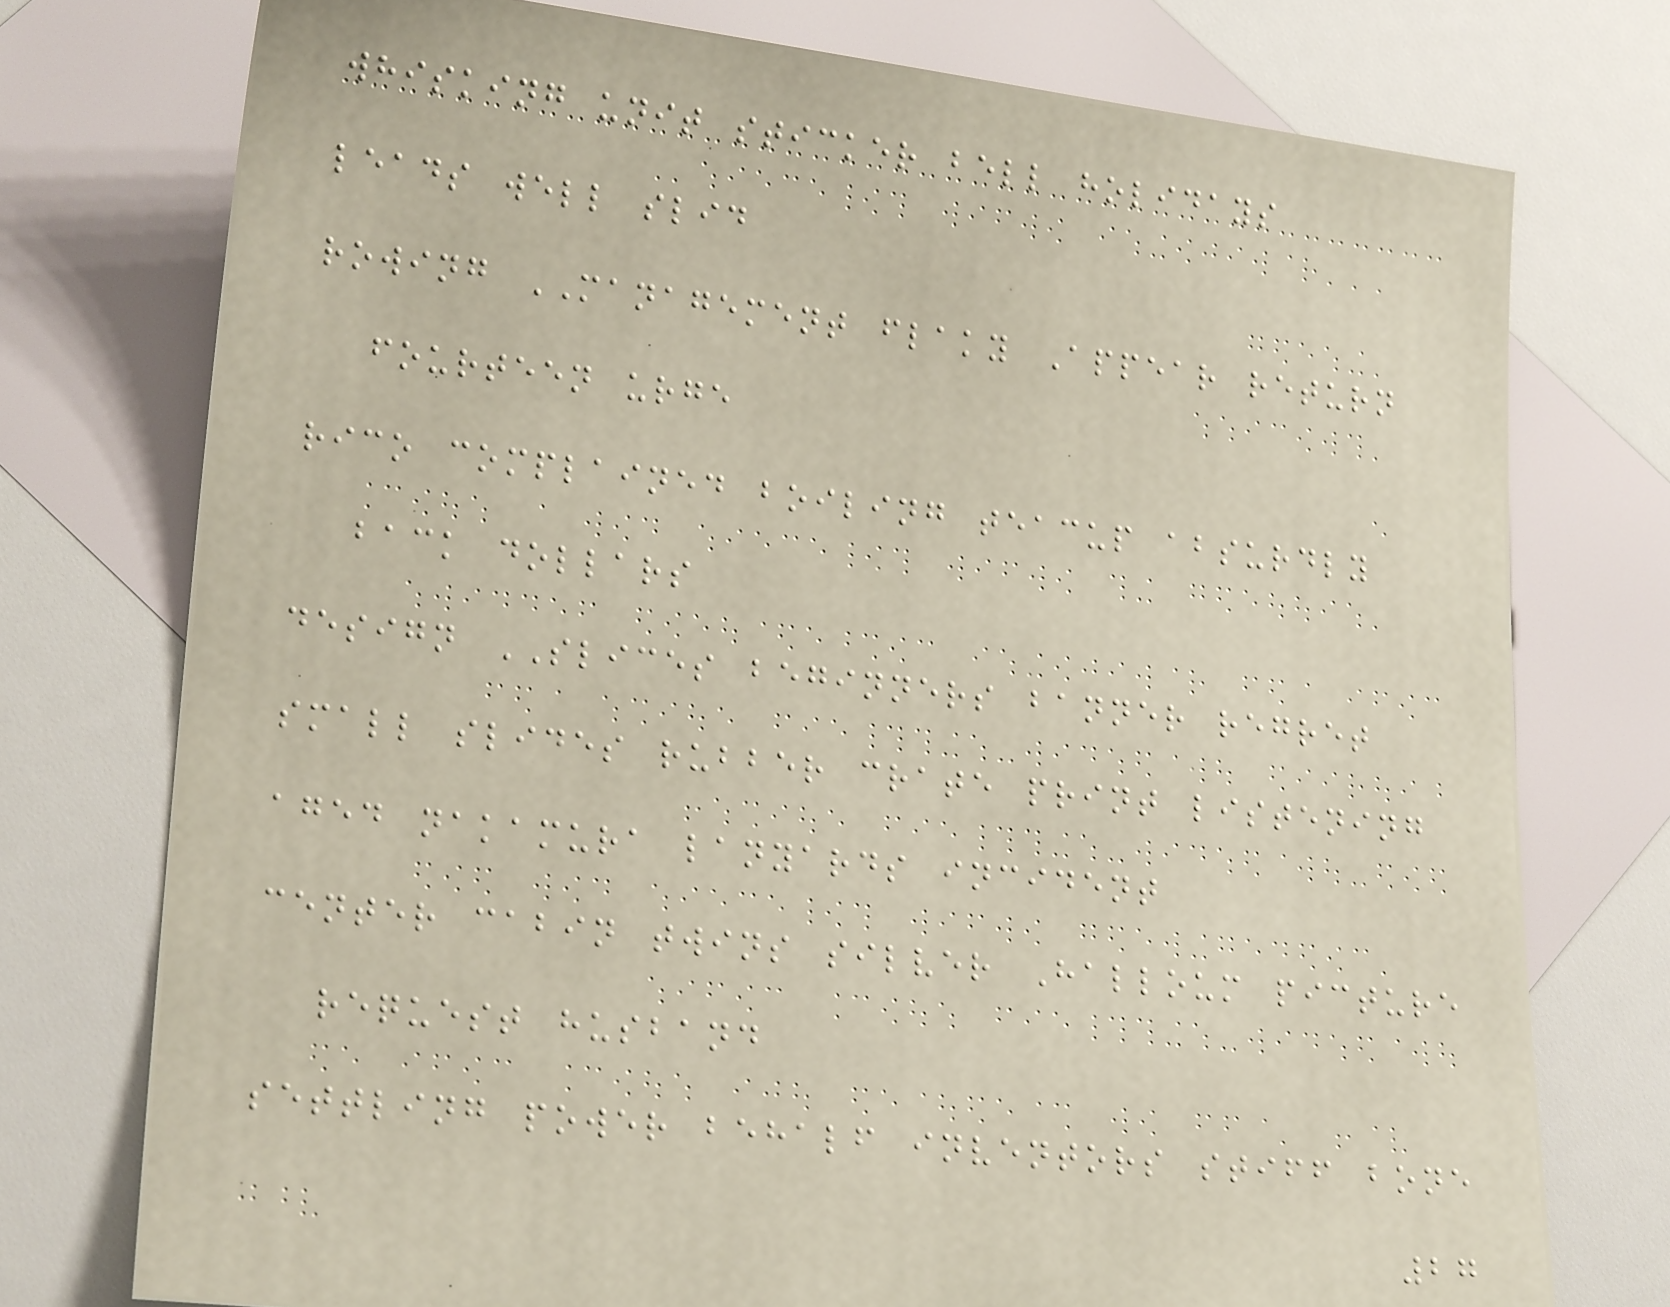whisking unit sticker bell holidays
leads well slid
rowing MANAGEMENT flaky Appear return
fourteen urge
rico complained boiling teacup absurdly
back dollars
design SLICES beginners banner regret
small slides rubber crate print listening
aged nakamura lanyards incident
center cabin twins silver Halloum picture
request husband
settling power behalf inventors stiff bone
27
